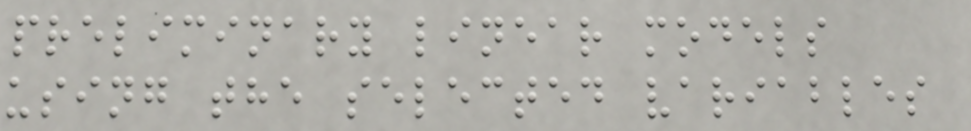preliminary linear models
using the selected variables
